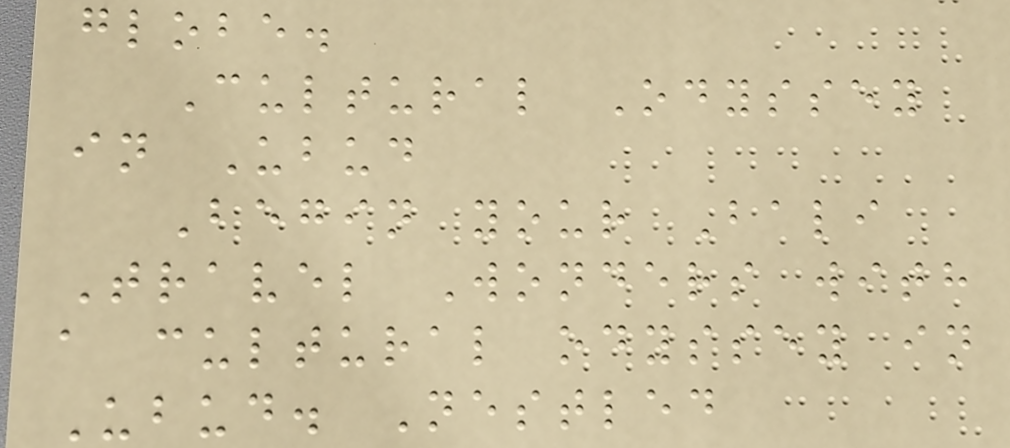globe.
Cultural Odyssey
in Ubud
Begin your Bali
Travel Wonders with
a cultural odyssey in
Ubud. Nestled
